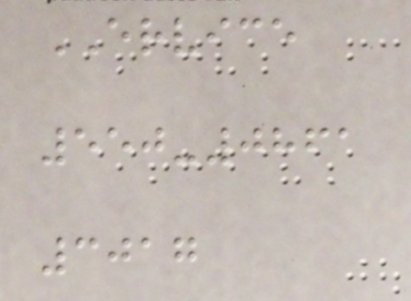ERVICE
550-0861
3017
